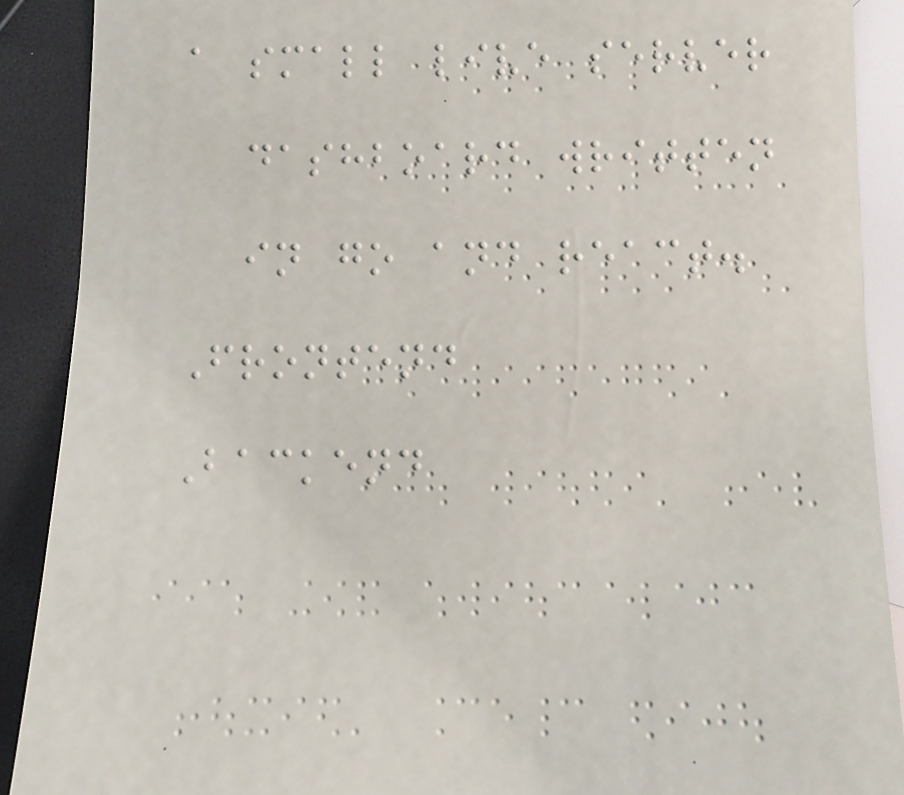a small live server
dashboard written
in go and react.
Frontend
Backend
